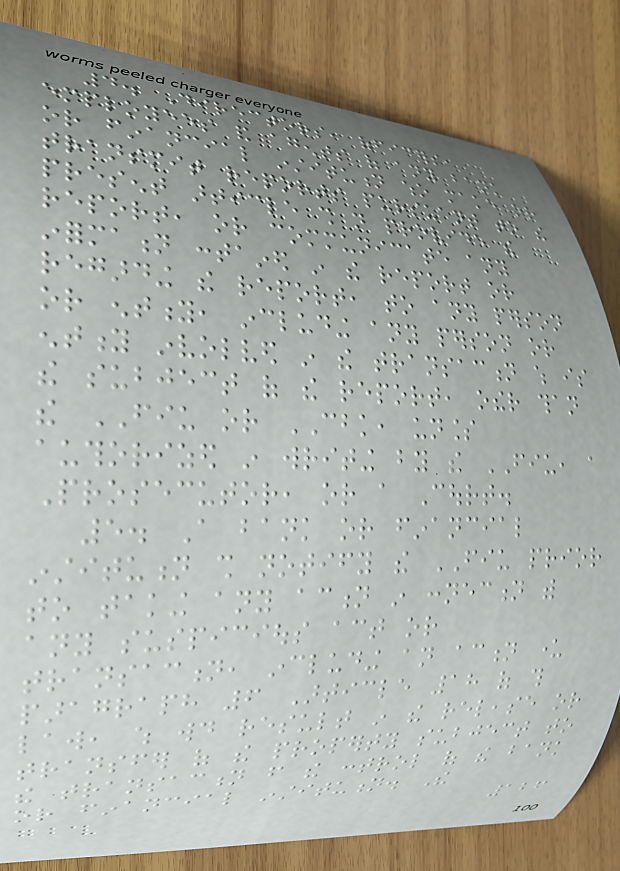4. Directors, officers,
employees and agents of any bank
or financial institution who make or
transmit reports pursuant to the
present article shall not provide the
report, or communicate any
information contained in the report or
regarding the report, to any person
or entity, including any person or
entity involved in the transaction which is
the subject of the report, other than
the FIU or CBK, unless
authorized in writing by the FIU, a
Prosecutor, or a Court.
5. A bank or financial
institution shall notify the FIU prior
to taking any action in connection with
any suspicious act or
transaction, including an action under
paragraph 6 Article 18 of this
law, which would result in the release or
transfer of the property subject to
the transaction from the control of the bank
or financial institution. The
126
